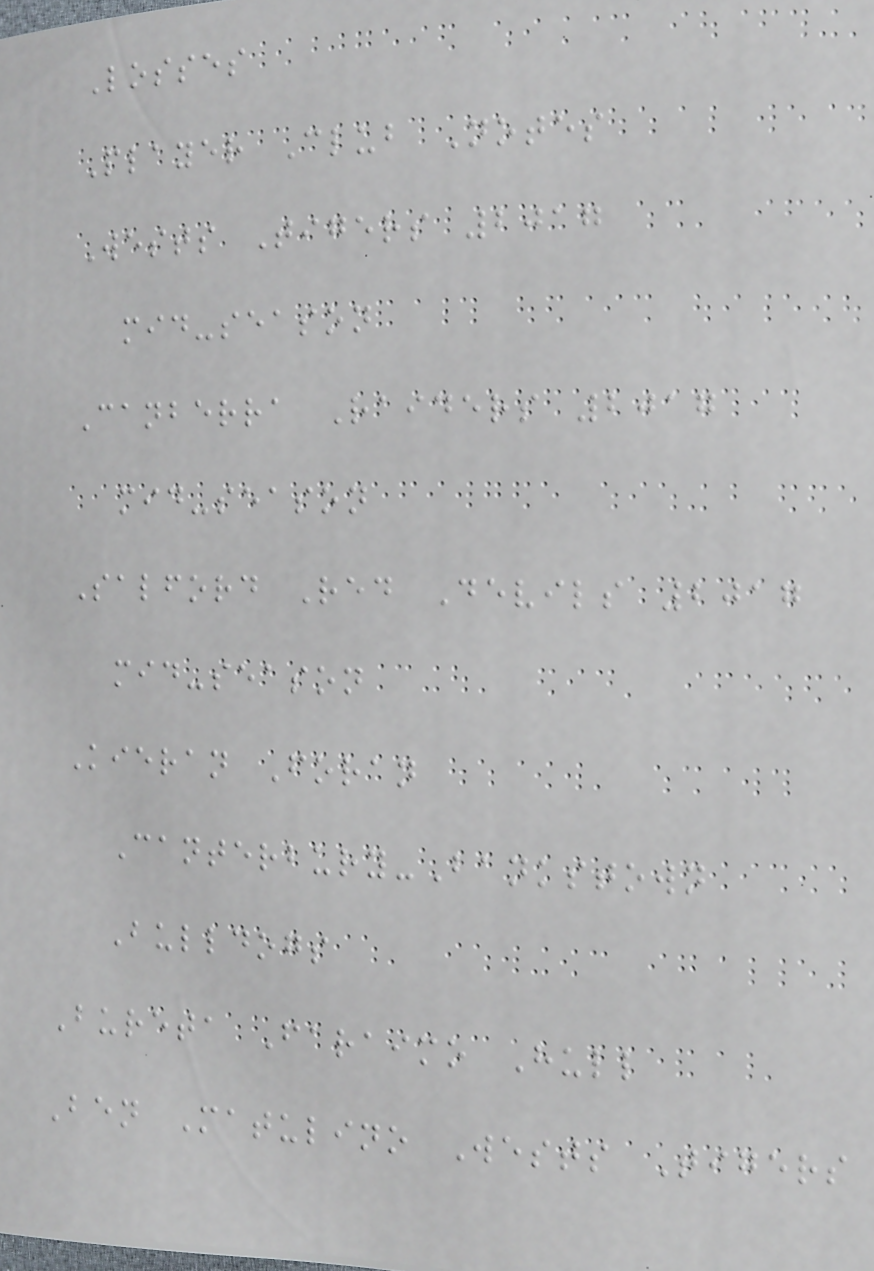Losses
Player Club Notes
Wests Tigers 2017
mid-season
Canberra Raiders 2017
mid-season
Salford Red Devils 2017
mid-season
Kieran Foran
Canterbury-Bankstown
Bulldogs
Bureta Faraimo Hull
Ben Matulino Wests Tigers
